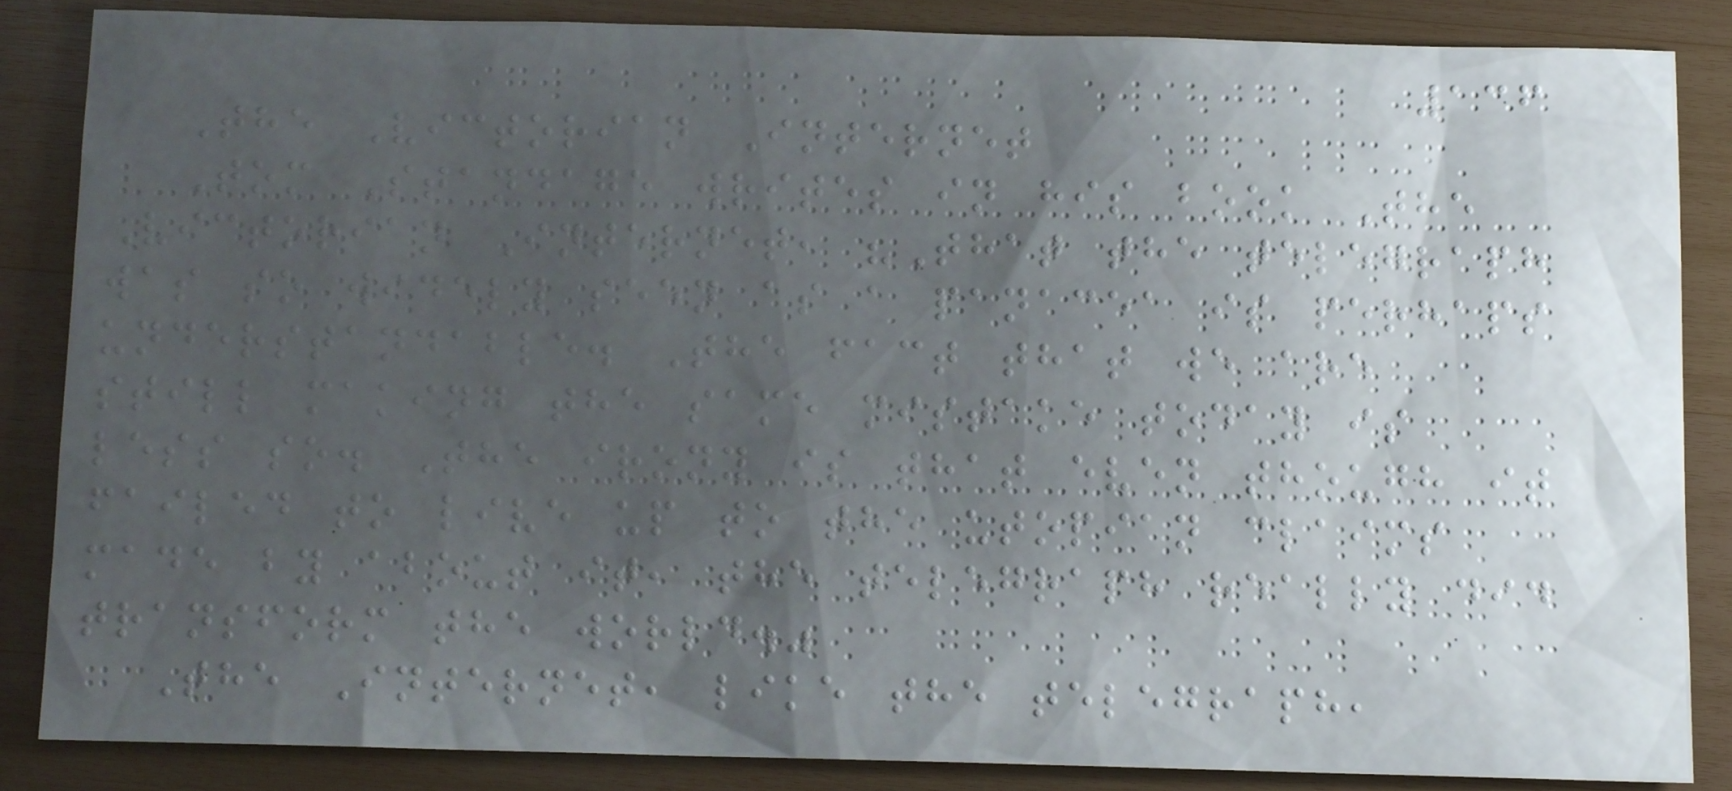136
The Victorian Internet
Tom Standage writes in his book The
Victorian Internet, "That the telegraph
was so widely seen as a panacea is perhaps
understandable. The fact that we are
still making the same mistake today is
less so. The irony is that even though it
failed to live up to the utopian claims
made by about it, the telegraph really did
transform the world."
The Internet, like the telegraph,
